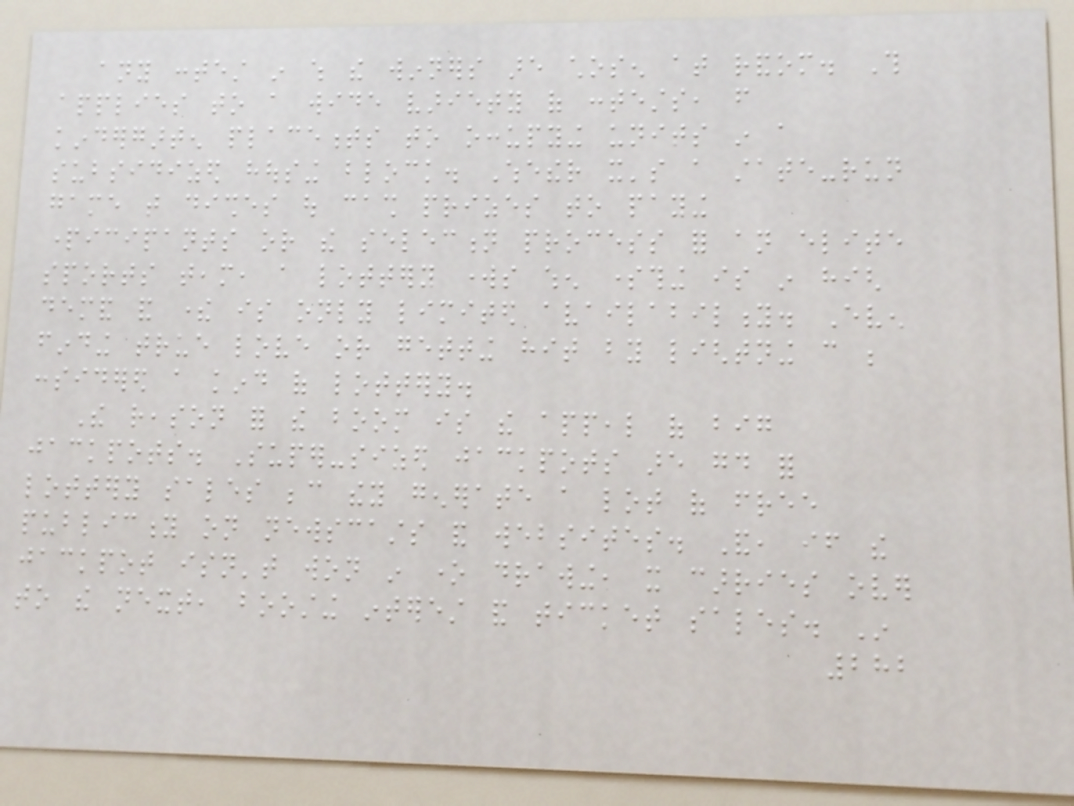any contest in which the winners are chosen at random. This
applies to a wide variety of contests, from
kindergarten placements to occupying units in a
subsidized housing block. Whether it's a state-run
game that dishes out cash prizes to paying
participants or the selection process for an elite
sports team, a lottery works when something is in high
demand and there is only limited availability. Even
finding true love or getting hit by lightning can be
considered a kind of lottery.
The reason for the boom is the appeal of big
jackpots. Super-sized jackpots are good for
lottery sales because they generate a lot of free
publicity on newscasts and websites. And, if the
jackpot isn't won in one drawing, it carries over
to the next, boosting interest and ticket sales. In
282
